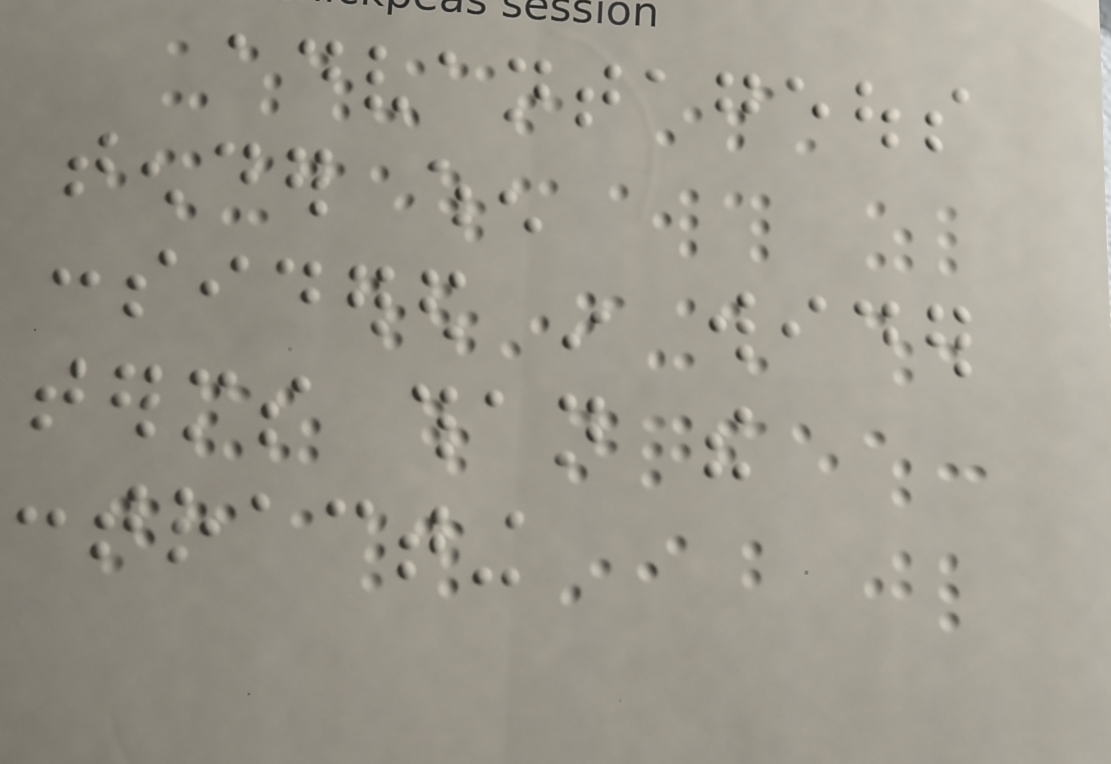advantageous
tender when
considered in wider
terms than the
contracting
